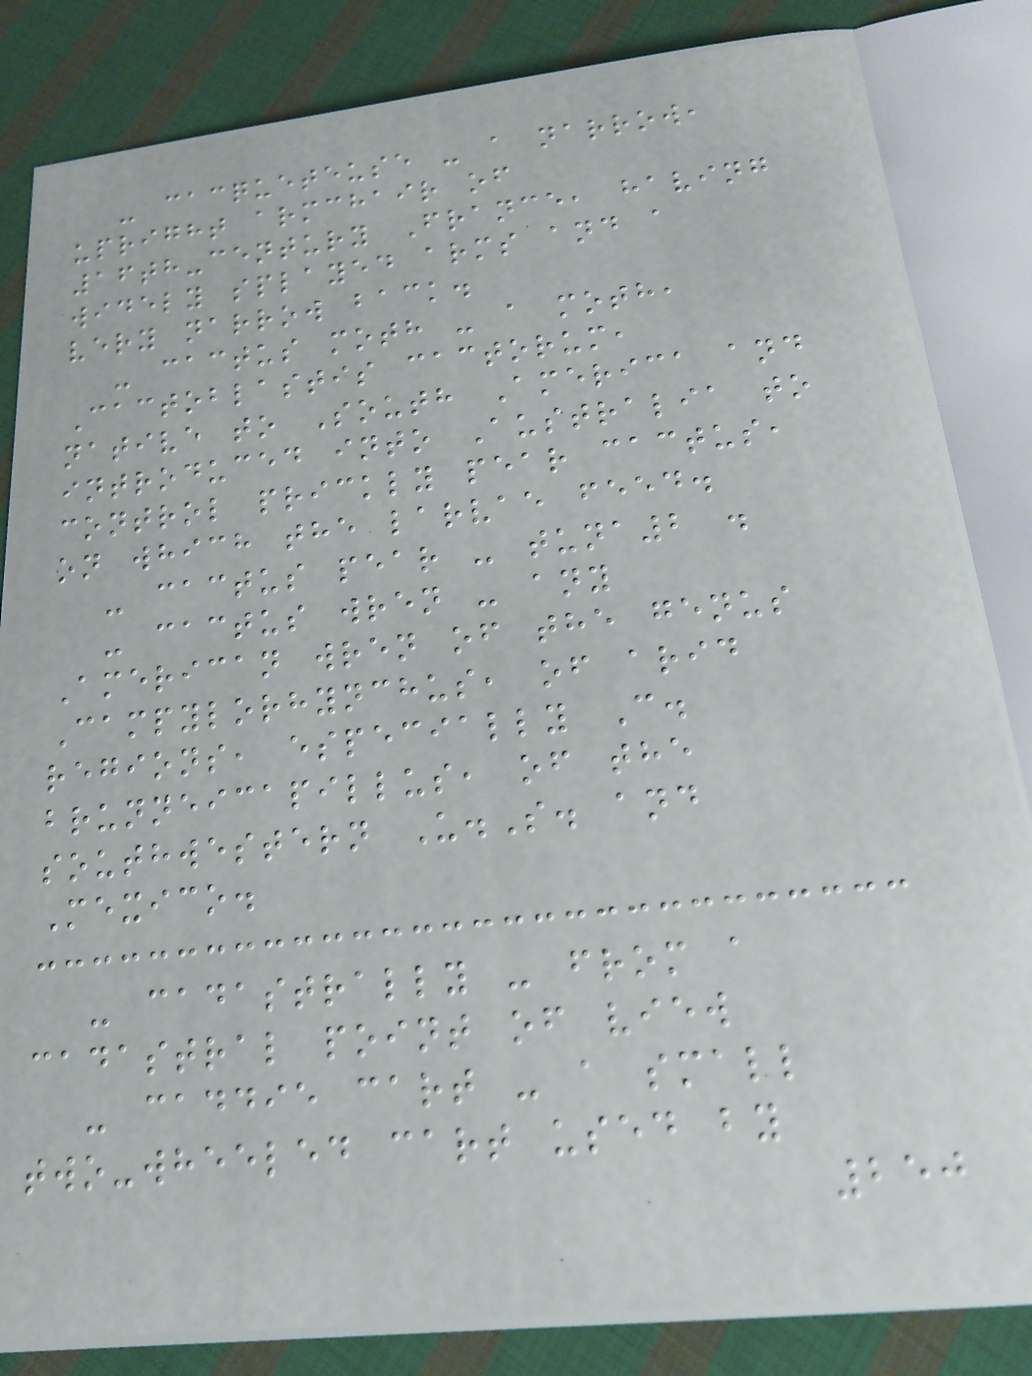- cacqueteuse - a narrow,
upright armchair of
16th-century France, having
widely splayed arms and a
very narrow back.
- cactus moth - a moth,
Cactoblastis cactorum,
native to South America and
introduced into Australia to
control prickly pear cactus,
on which the larvae feed.
- cactus pear - tuna2 .
- cactus wren - any
American wren of the genus
Campylorhynchus, of arid
regions, especially C.
brunneicapillus, of the
southwestern U.S. and
Mexico.
- cadastrally - from a
cadastral point of view
- caddie cart - a small
two-wheeled cart used by
250
